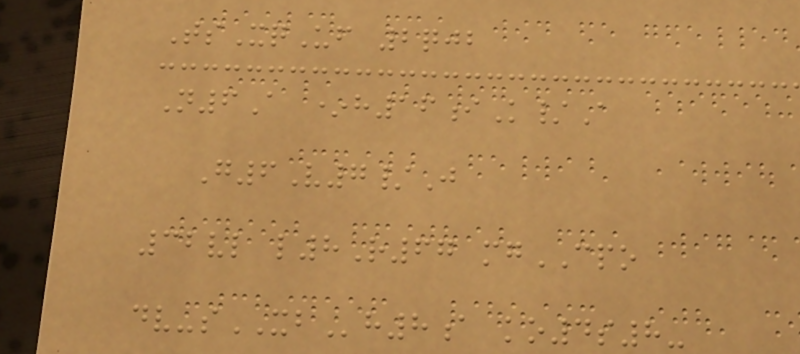TsXqUf 2qjb
N6A *h16iK/A
G6V7/J
32vl l8R67 mgCPO
dv-sXBh8a ko4s8-
